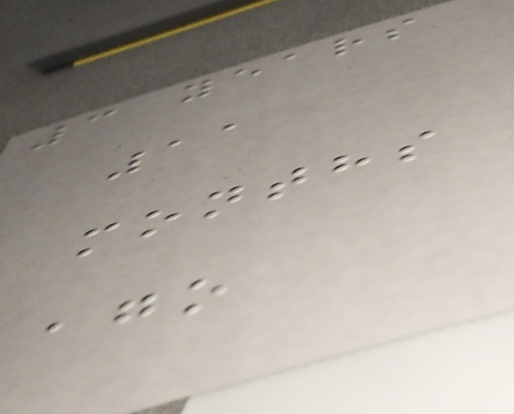3 years
11
months
ago
